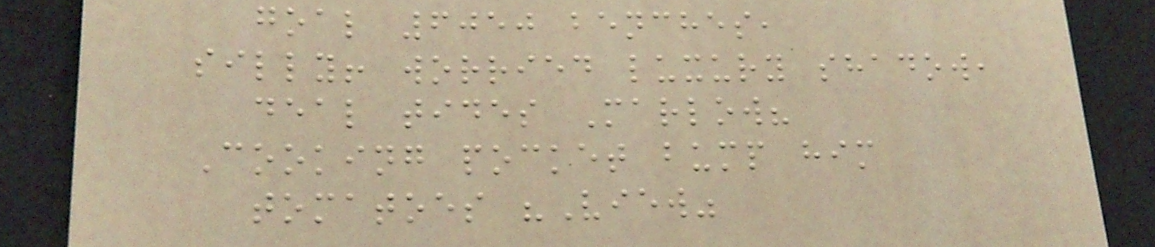goal 6050 benches,
silly! worried luxury shadow,
deal tides Marlow?
Cooking pocket bump him
tomatoes "View"
